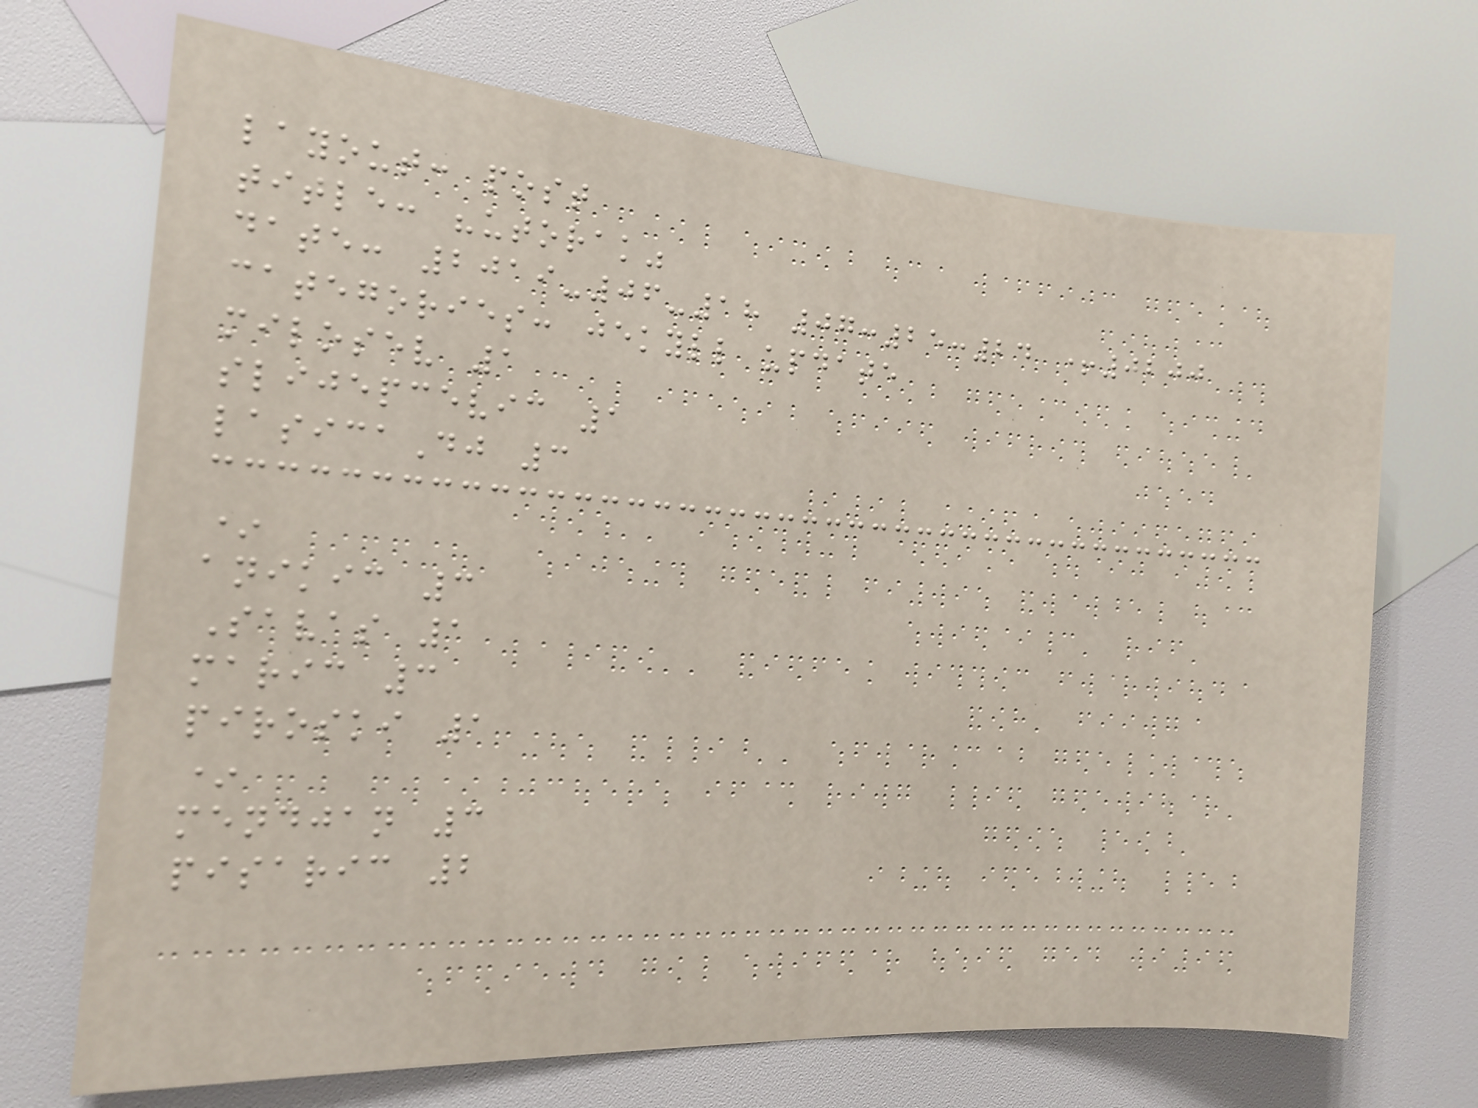layout: post
title: "utorak"
date: 2019-06-18 07:25:24 +0200
categories: jekyll update
milosev 1
slijepcevic 1
lasicaDj 3
*
anikic 3
Savas 1
maric 3
piroski 1
*
mendjan 3
pisaric 2
